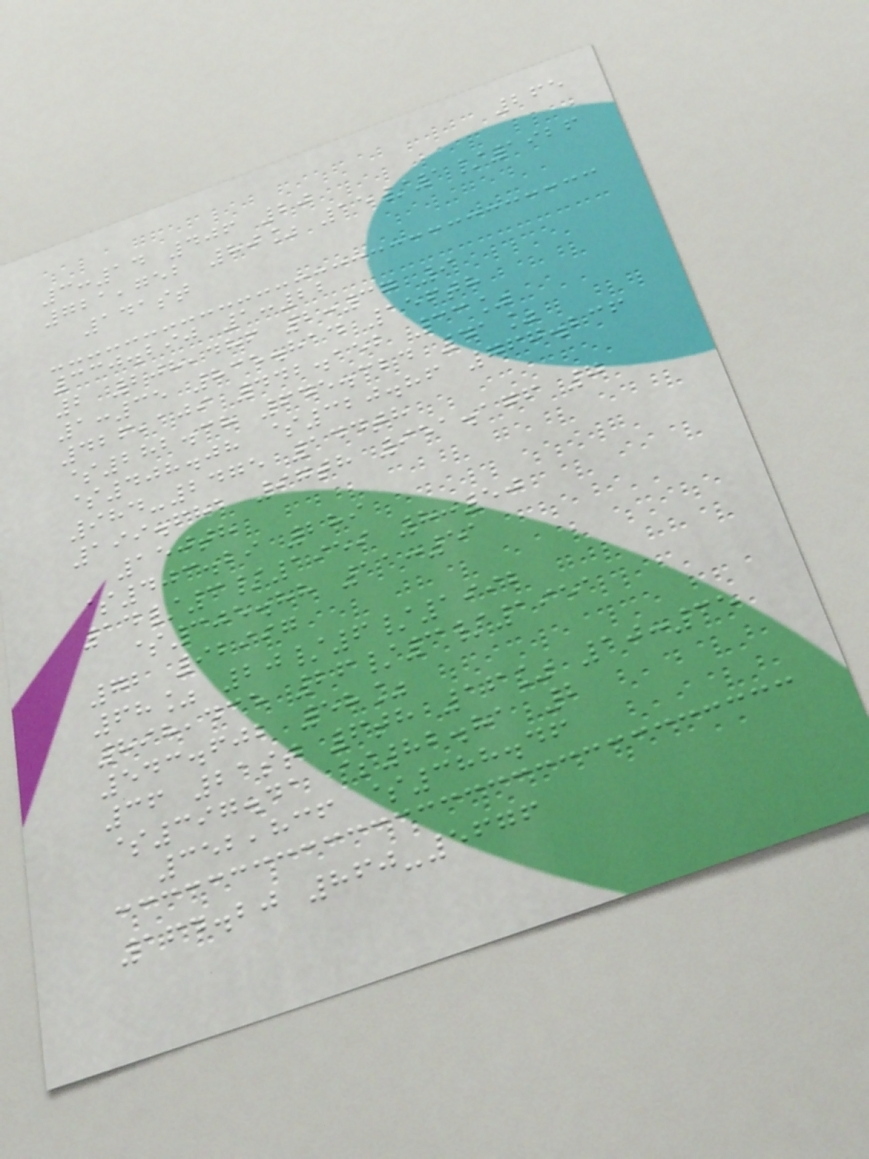265
3:14 406 20
721,752 80% 15/1/1926
141st
330.290 1:22
2 208,486 2:37 9
1:35 835.814 156th
426,109 442.152 33%
$282.38 645.324 41%
$408.08 $320.86 767.236
984-2475 144th
199.681 97th 951.176 7
150th
$403.29 289
14/3/1959 8:50
$305.88 11:51
72 92997
68% 20/6/1992
898,435 26/3/1951
543.602 58%
36 21st 6th 16% 10:35
$397.41 $82.81 2
352,836 $388.46
164.20 860-5676
